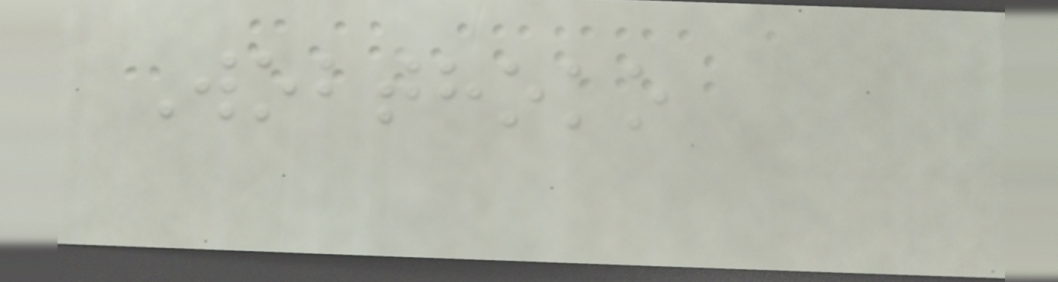Wobthoko
